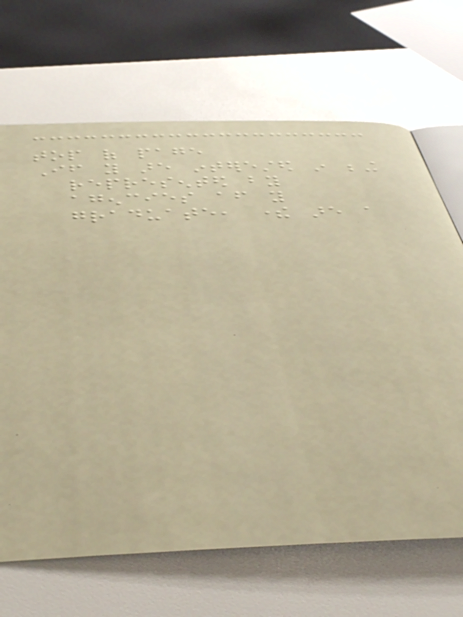top of page
If you are interested in being
represented by
agencies after you
graduate, there are a
